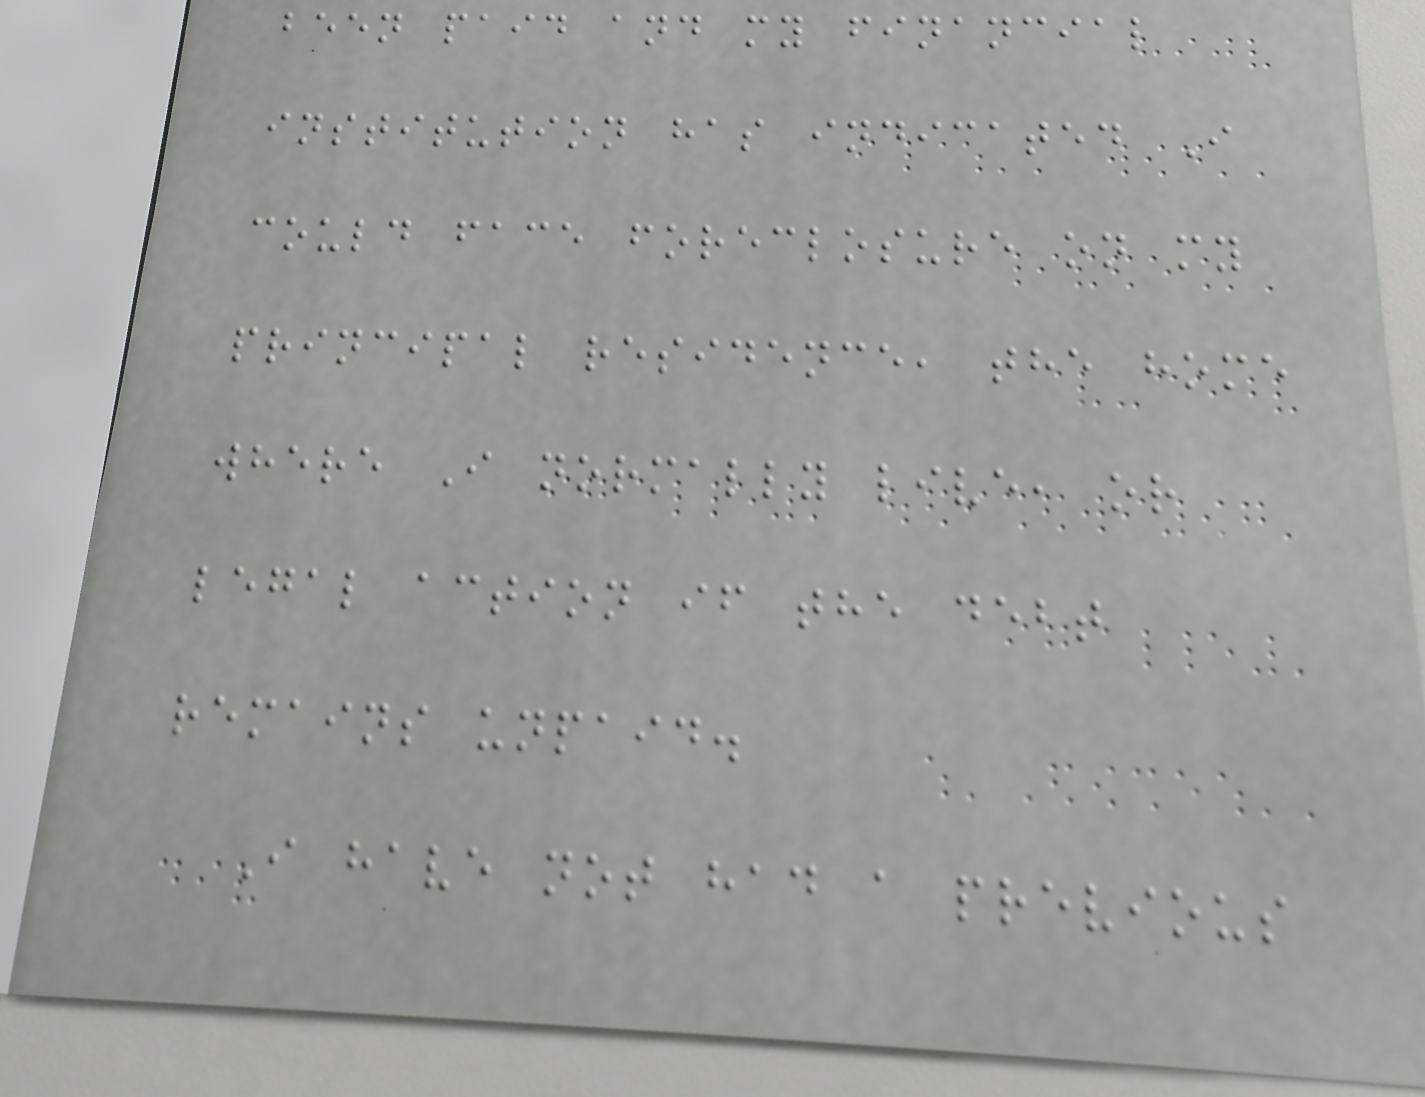been paid and my financial
institution has indicated I
could face foreclosure on my
principal residence, the home
where I normally live, or
legal action if the debt
remains unpaid.
I have not had a previous
